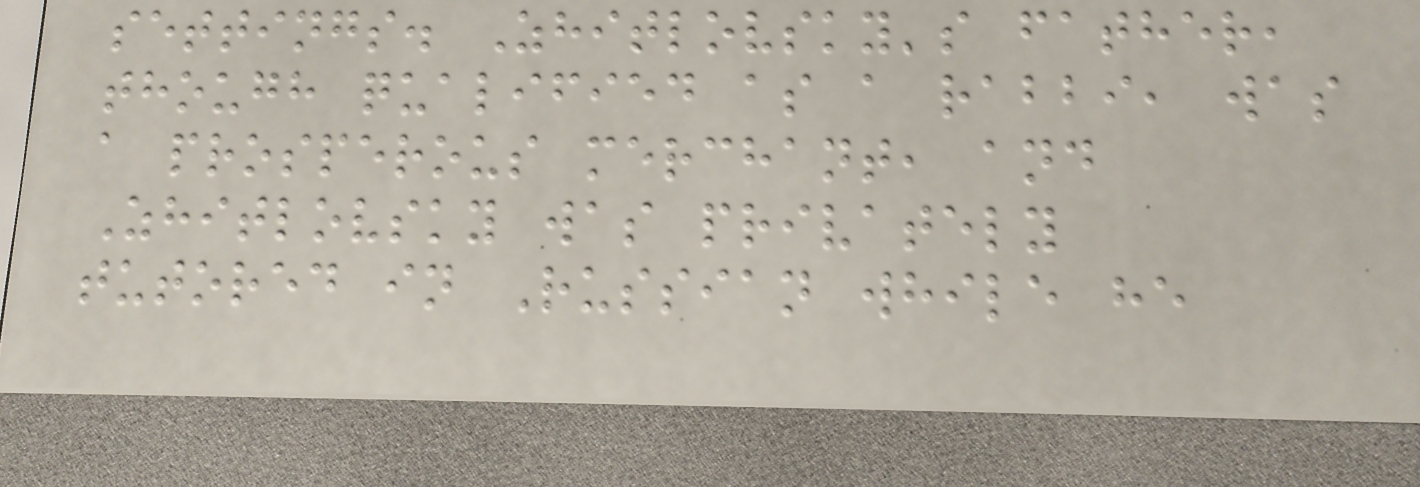settings. Zhitlovsky's father,
though qualified as a rabbi, was
a prosperous merchant, and
Zhitlovsky was privately
tutored in Russian while he
